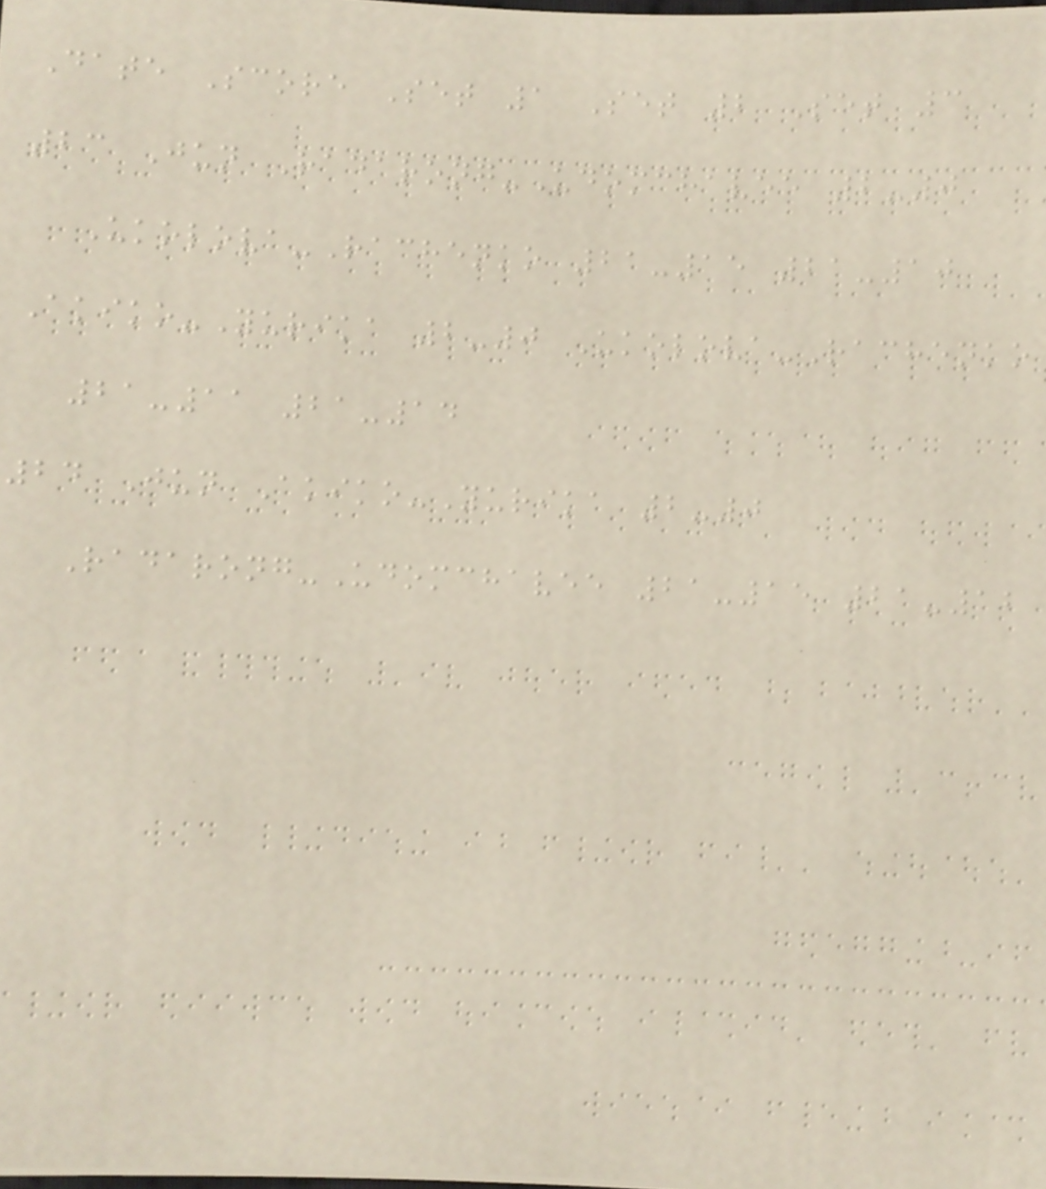Date Score Set 1 Set 2 Set 3
23 Jun Radarong-Udomchavee 2-0
Ukolova-Rachenko 21-15 21-10
Akiko-Yurika 2-0 Ukolova-Rachenko
21-11 21-14
24 Jun Akiko-Yurika 2-0
Radarong-Udomchavee 21-15 21-12
